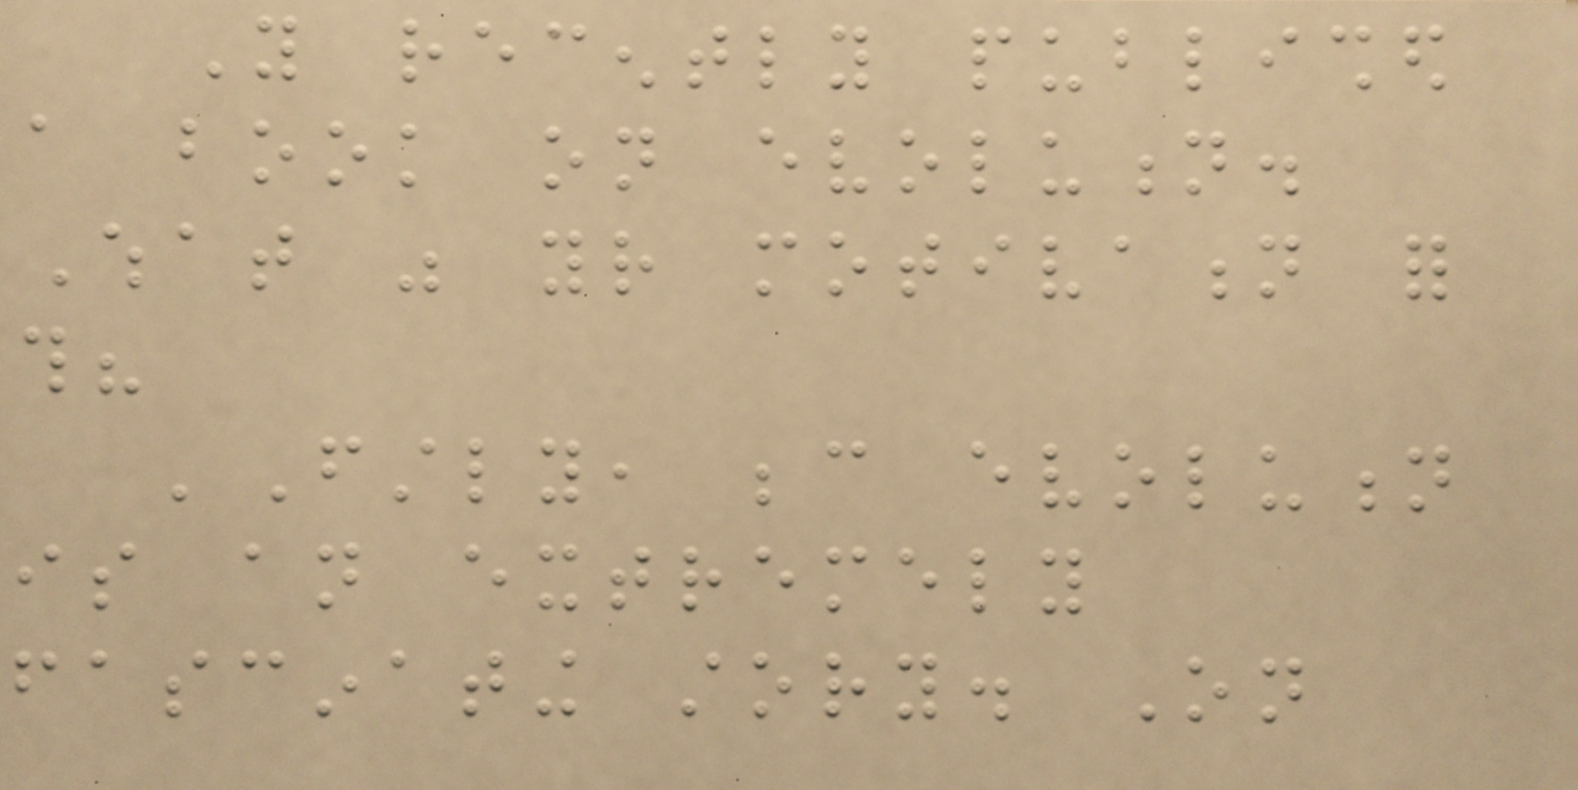You recently published
a book on evolution.
What was your motivation for
this?
'Firstly, because evolution
is an extremely
fascinating story. On
